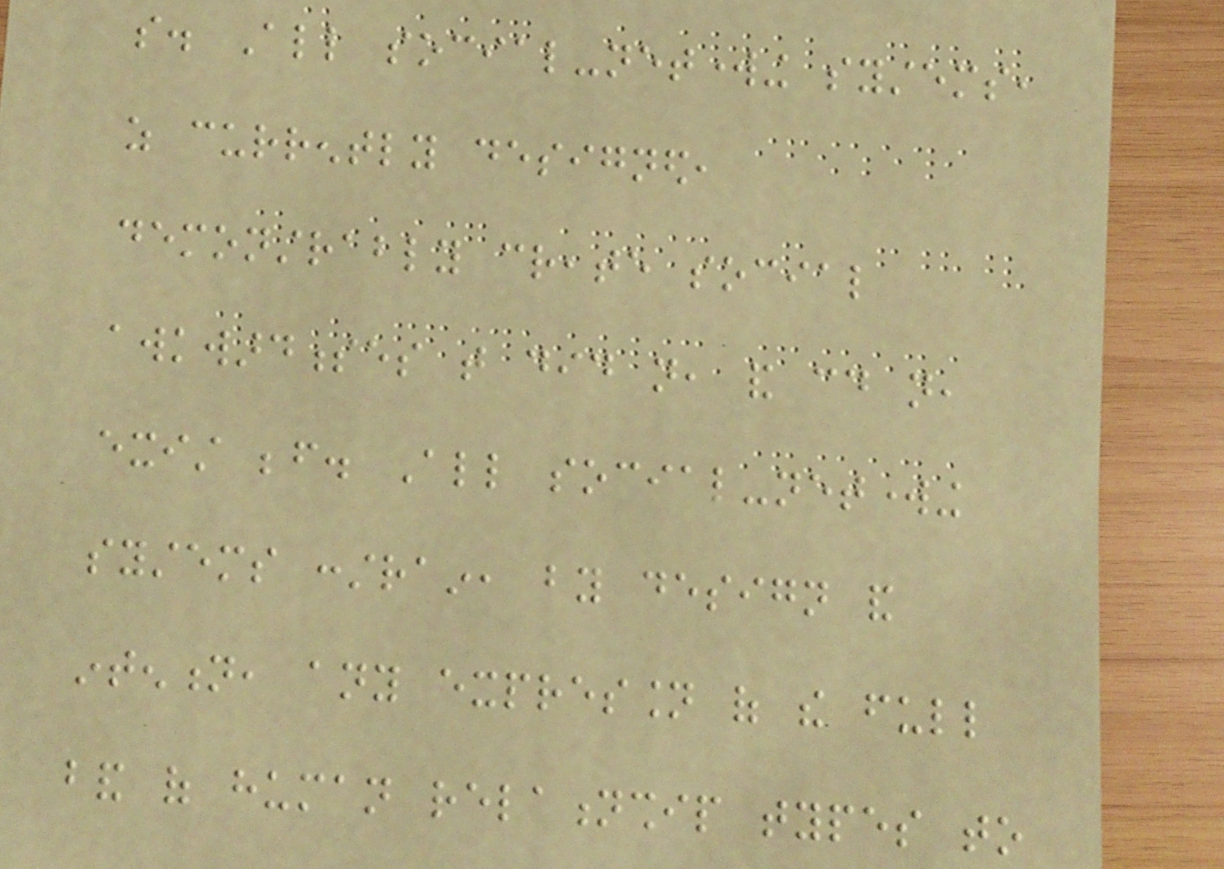so. All social-networking systems,
as currently designed,
demonstrably create social
awkwardnesses that did not, and could not,
exist before. All social-networking
systems constrain, by design and
intention, any expression of the full
band of human relationship types to
